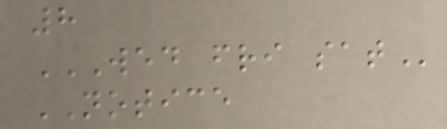8
WED FRI SAT
NOTICE
